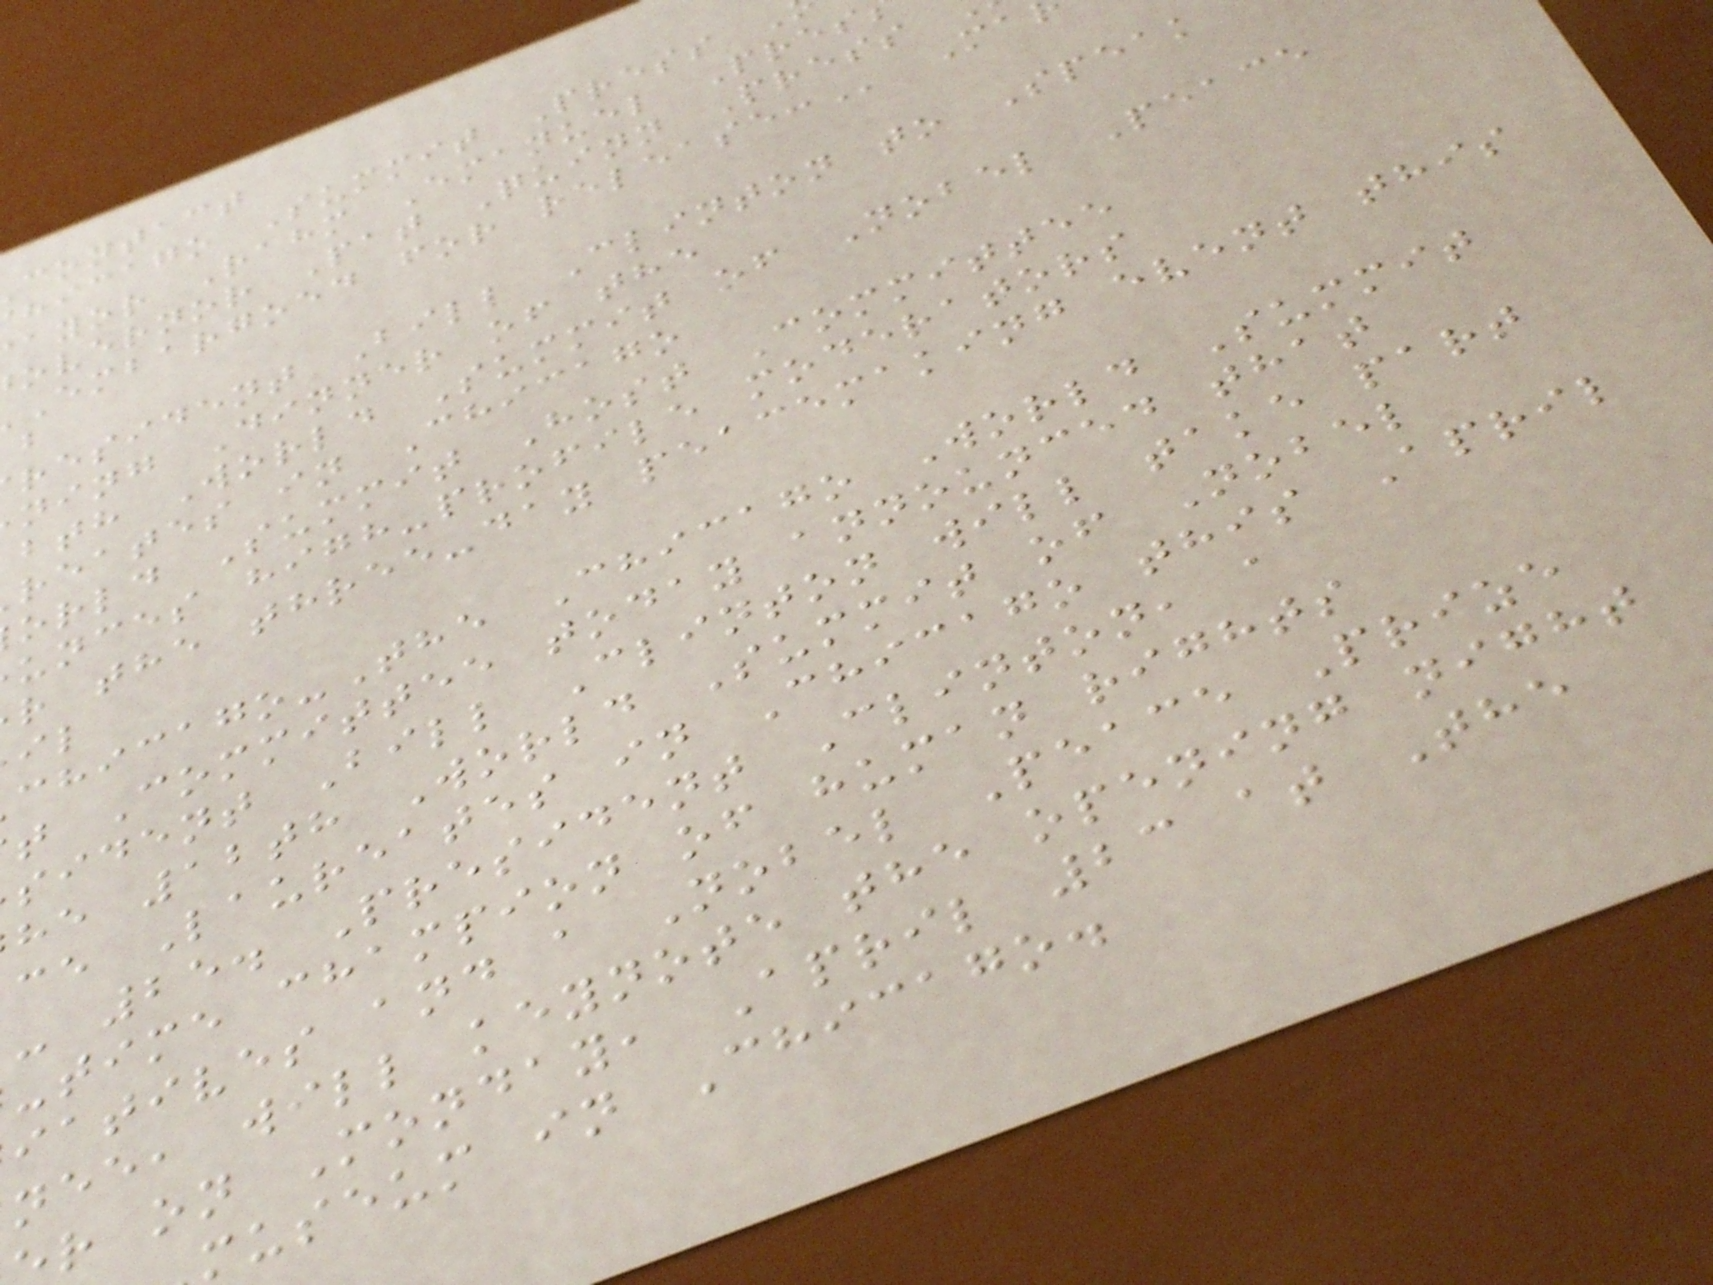contact
hicago Summit Press
ayor Rahm Emanuel Pres
overnor Pat Quinn Press
embargoed for
resident Bill Clinton to Speak
ning Dinner of the
bth World Summit of Nobel Peace
reates in Chicago
orld Summit Host Committee
unces high-profile moderators
r the three-day peacemaking event this
-The Chicago World Summit
t Committee today announced that
sident Bill Clinton will take part
he 12th World Summit of Nobel
ce Laureates in Chicago this April
- 25. President Clinton, a
-time champion of human rights
iatives and a Nobel Peace Prize
nee, will keynote the opening night
r on Monday, April 23 at The
museum in Chicago.
